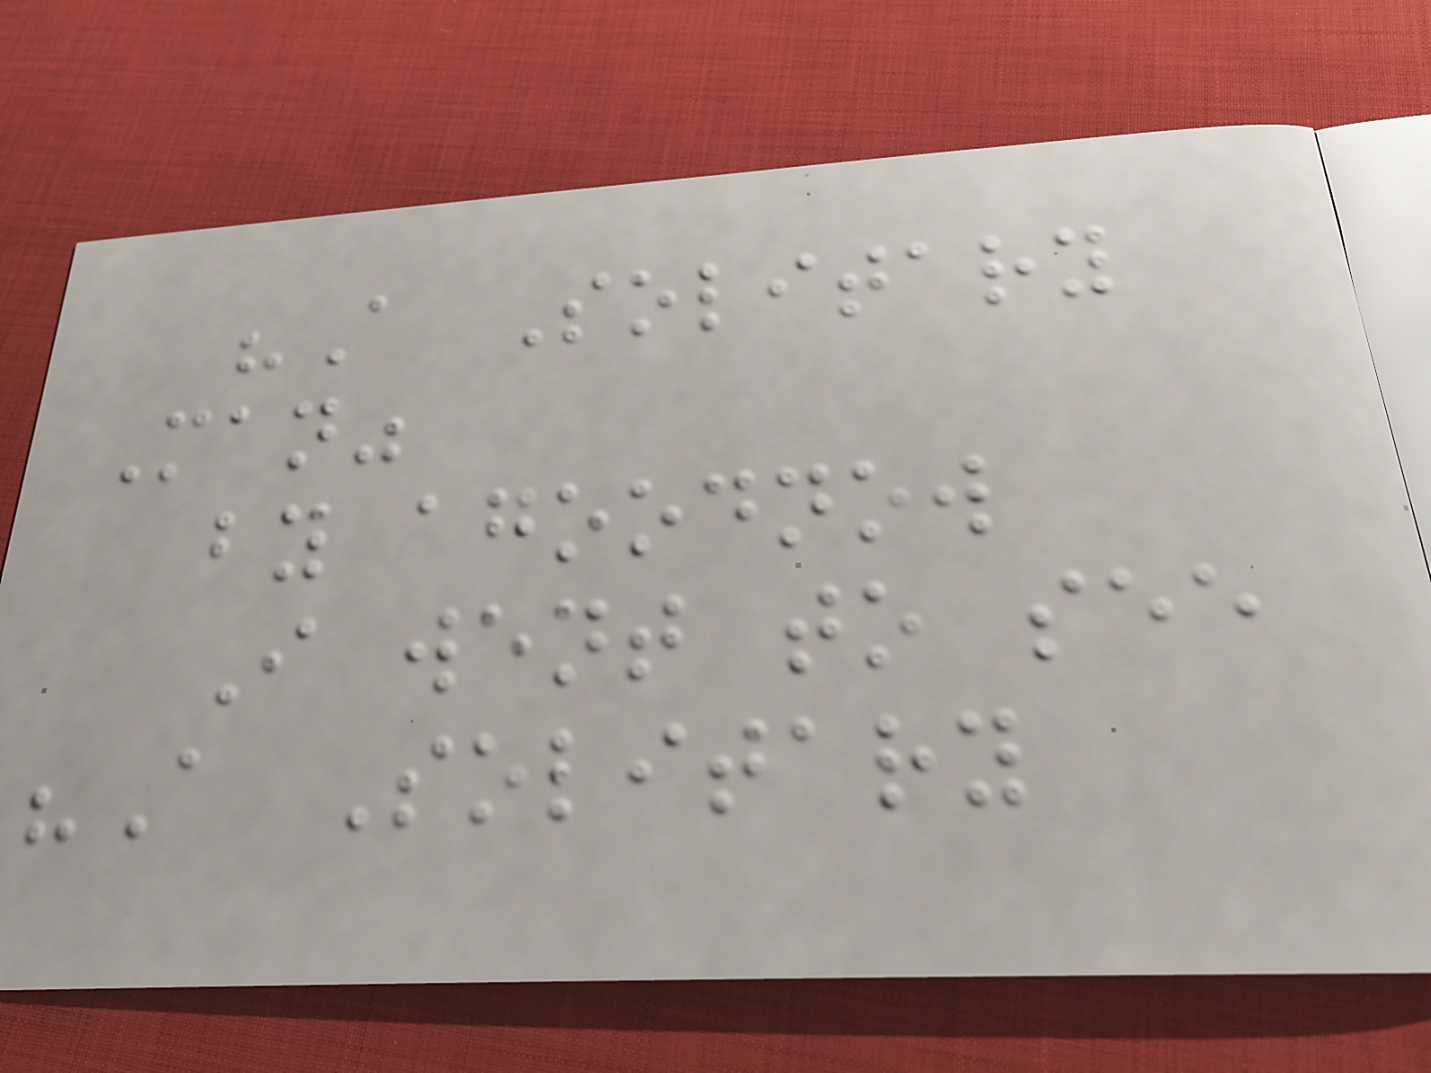"A Solitary
Man"
by agoodnow
I went to see
"A Solitary
